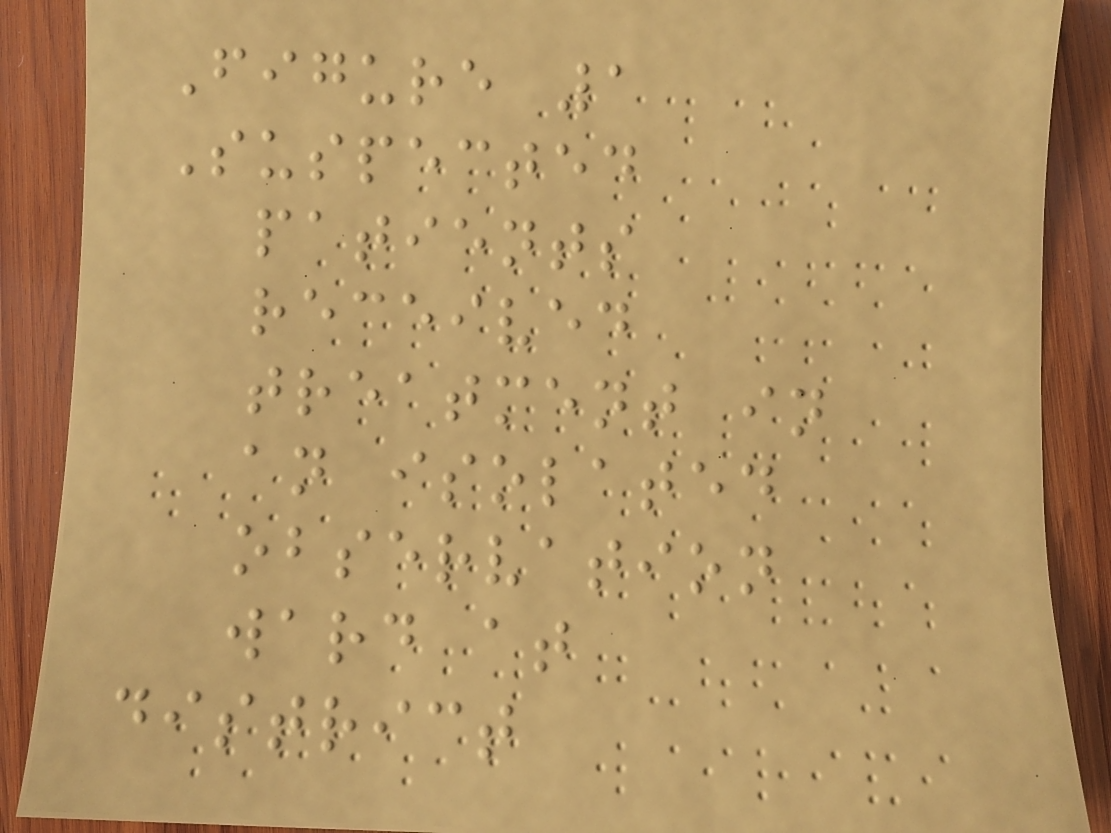Figure 1
Suspected
patients
received
treatment in
an isolated
observation
ward at
district
